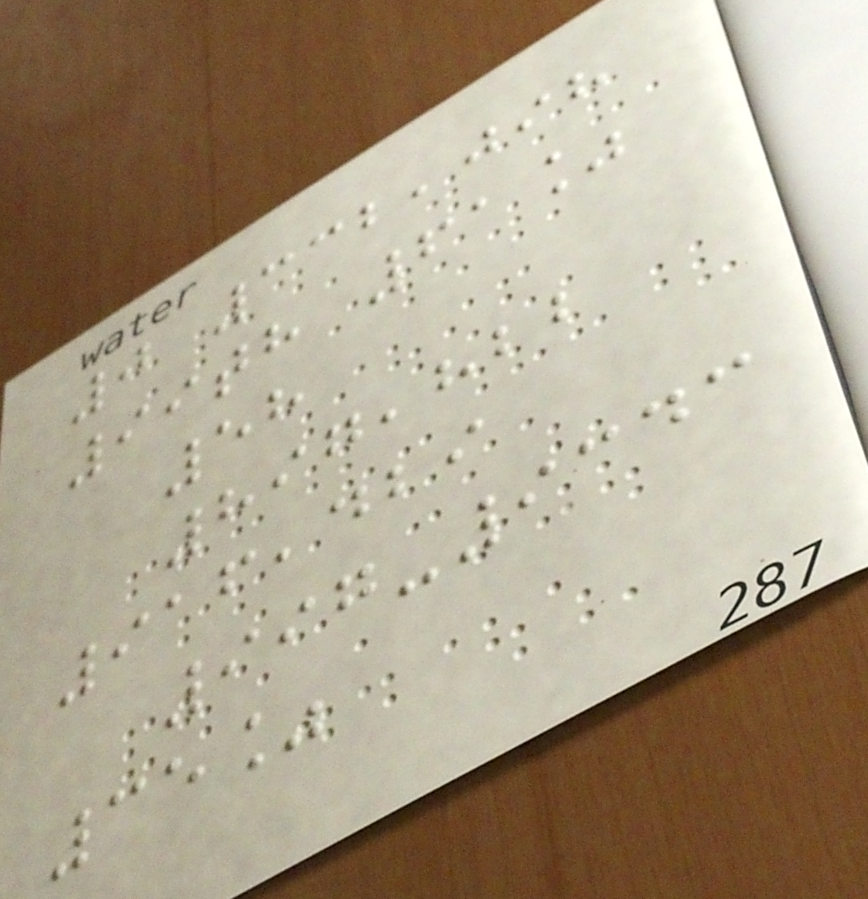0 332,098
99th 61%
58
897,822
916,429
997-9343
35%
